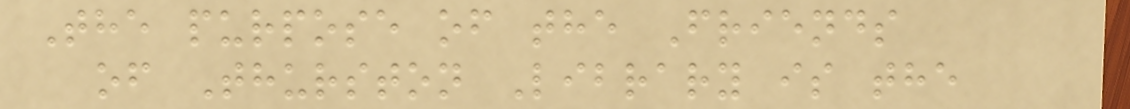The purpose of the Friends
of Thurston Library is the
